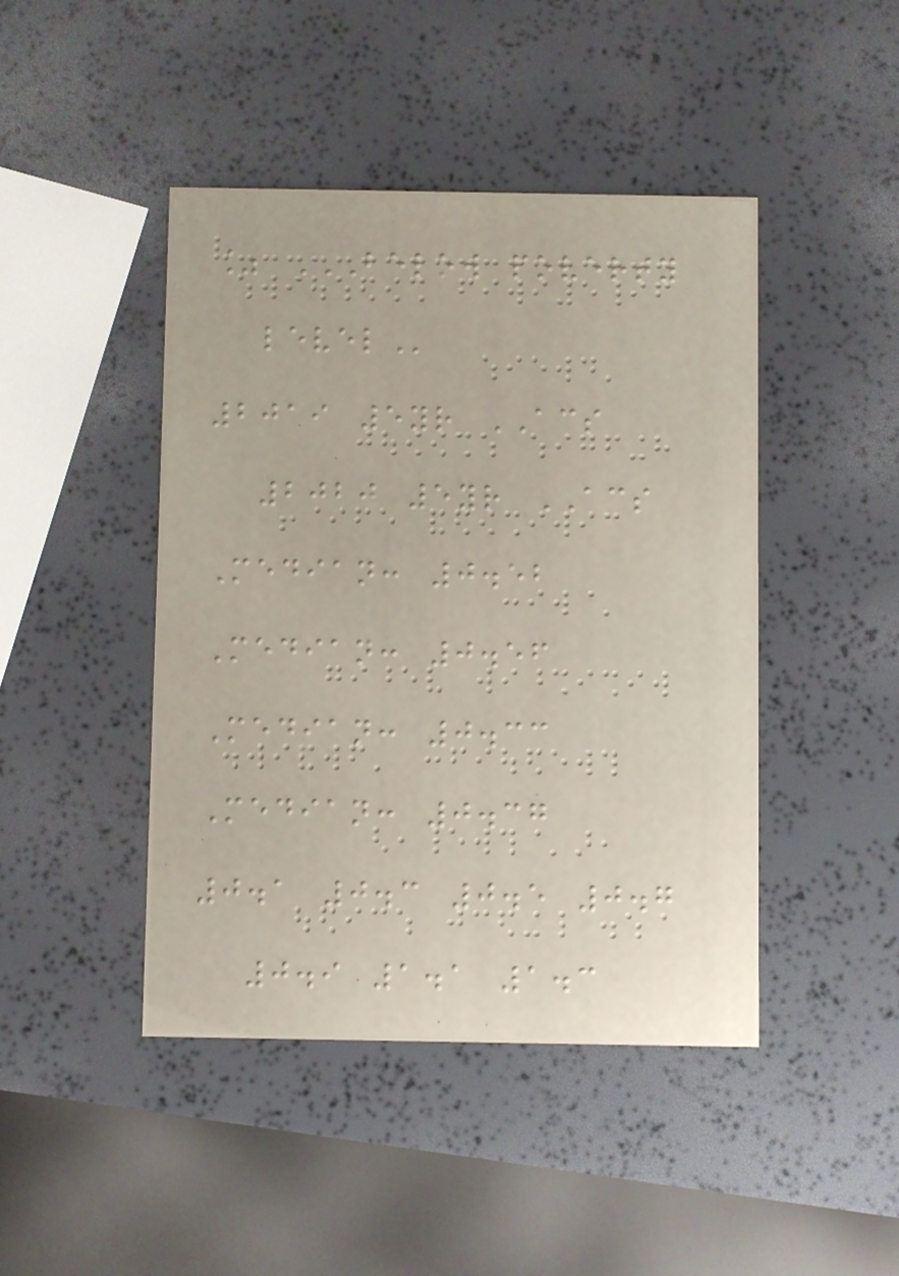% BELOW POVERTY
LEVEL
2019 5yr ACS
2020 5yr ACS
Median: 0.52
Median: 0.56
Median: 0.33
Median: 0.37
0.1 0.3 0.5 0.7
0.9 1.1 1.3
